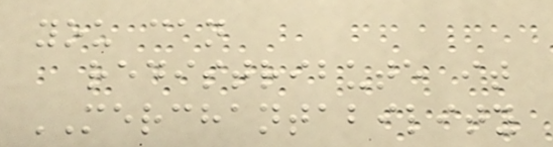you can
redistribute it
MERCHANTABILITY
